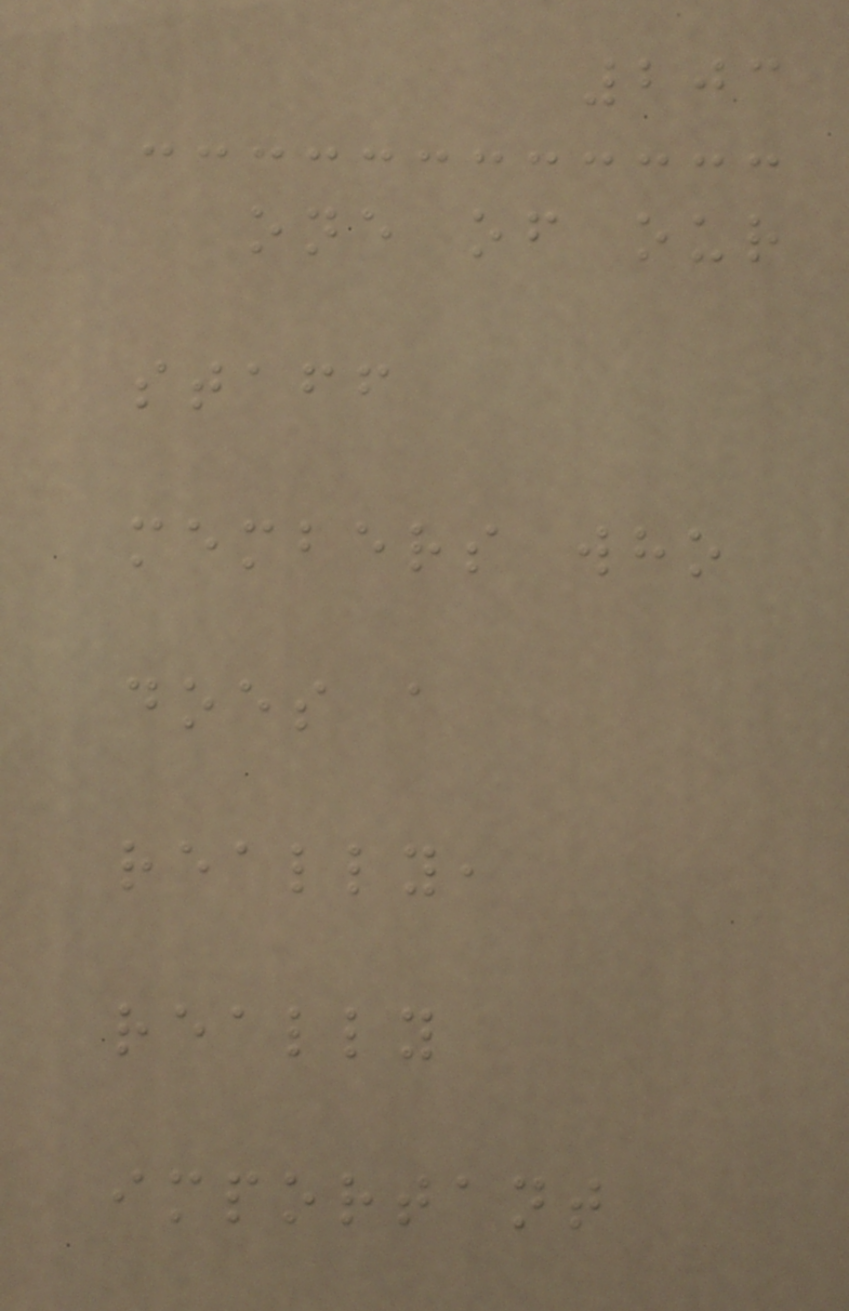203
one of our
staff
members who
does a
really,
really
important
